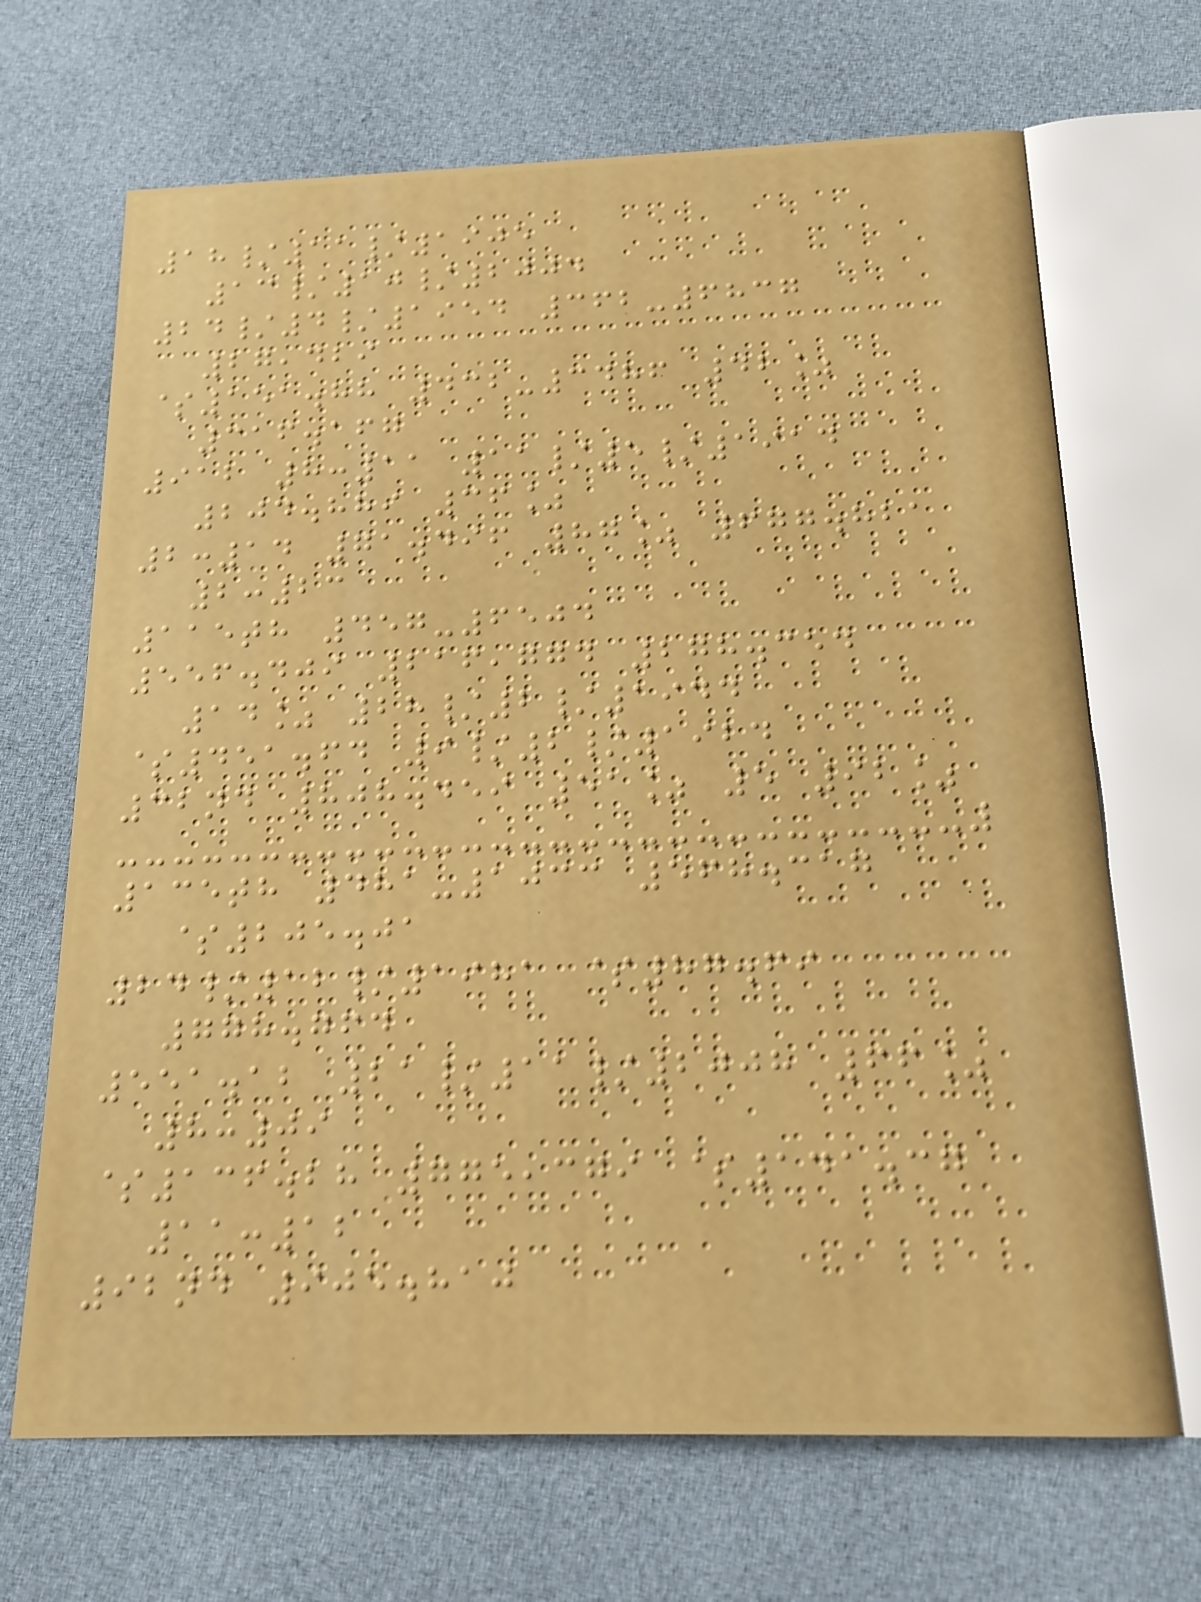18/11/1905
13/10/2004
24/4/1954 362-6837
27,429
$151.88 432-3486 42%
316.167
912 8:11 11/5/1914
204.889 36%
2:14 71.496 87% 677.821
2:23
115th 457-6504
556.409 216,774 278.354
14% 28/2/1944
$451.64 9/2/1924
32nd 808.459 51% 5 92%
135th 481-1033 568.317
$205.01
24/12/1981 $87.69
778.764
551.12 21/11/2008 66%
8:09
$136.28 775,379 $141.37
11:12
92nd 905.810
